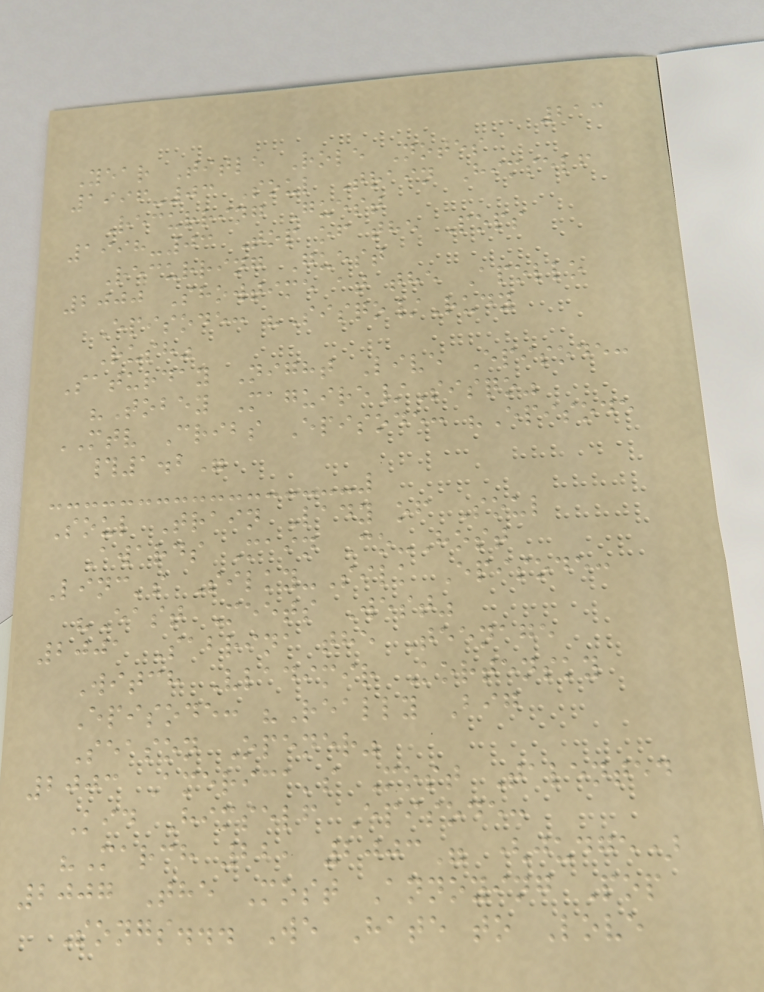213
Year Title Role Notes
1996-03 Soul Train Himself
Recurring Guest
1998-03 Top of the Pops
Recurring Guest
2000 Showtime at the Apollo
Episode: "Sisqo/Rudy
Rush"
Saturday Night Live Episode:
"Tobey Maguire/Sisqo"
MTV Cribs Episode: "Episode
#1.2"
Soul Train Lady of Soul
Awards Main Co-Host
Linc's Silky-Silk Episode:
"East Meets West"
2001 Sabrina the Teenage
Witch Vladimir Kortensky
Episode: "Really Big
Season Opener"
2003 America's Most Talented
Kid Himself Episode:
"March 22, 2003" (judge)
2007 The Most Annoying Pop
Songs... We Hate to Love
